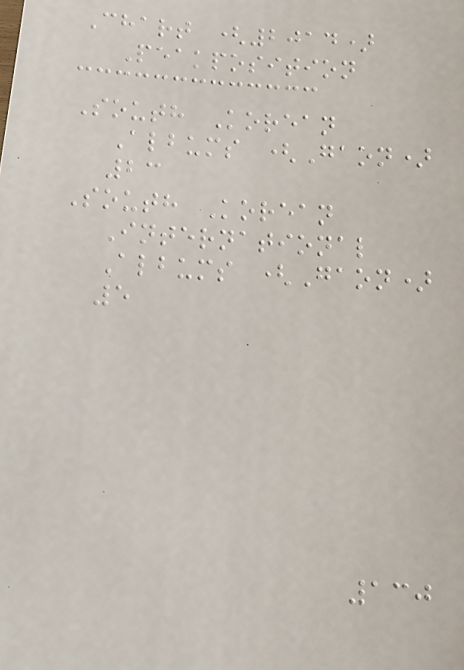Chart (2014)
Peakposition
South Korean
Albums (Gaon)
23
South Korean
International
Albums (Gaon)
5
130
